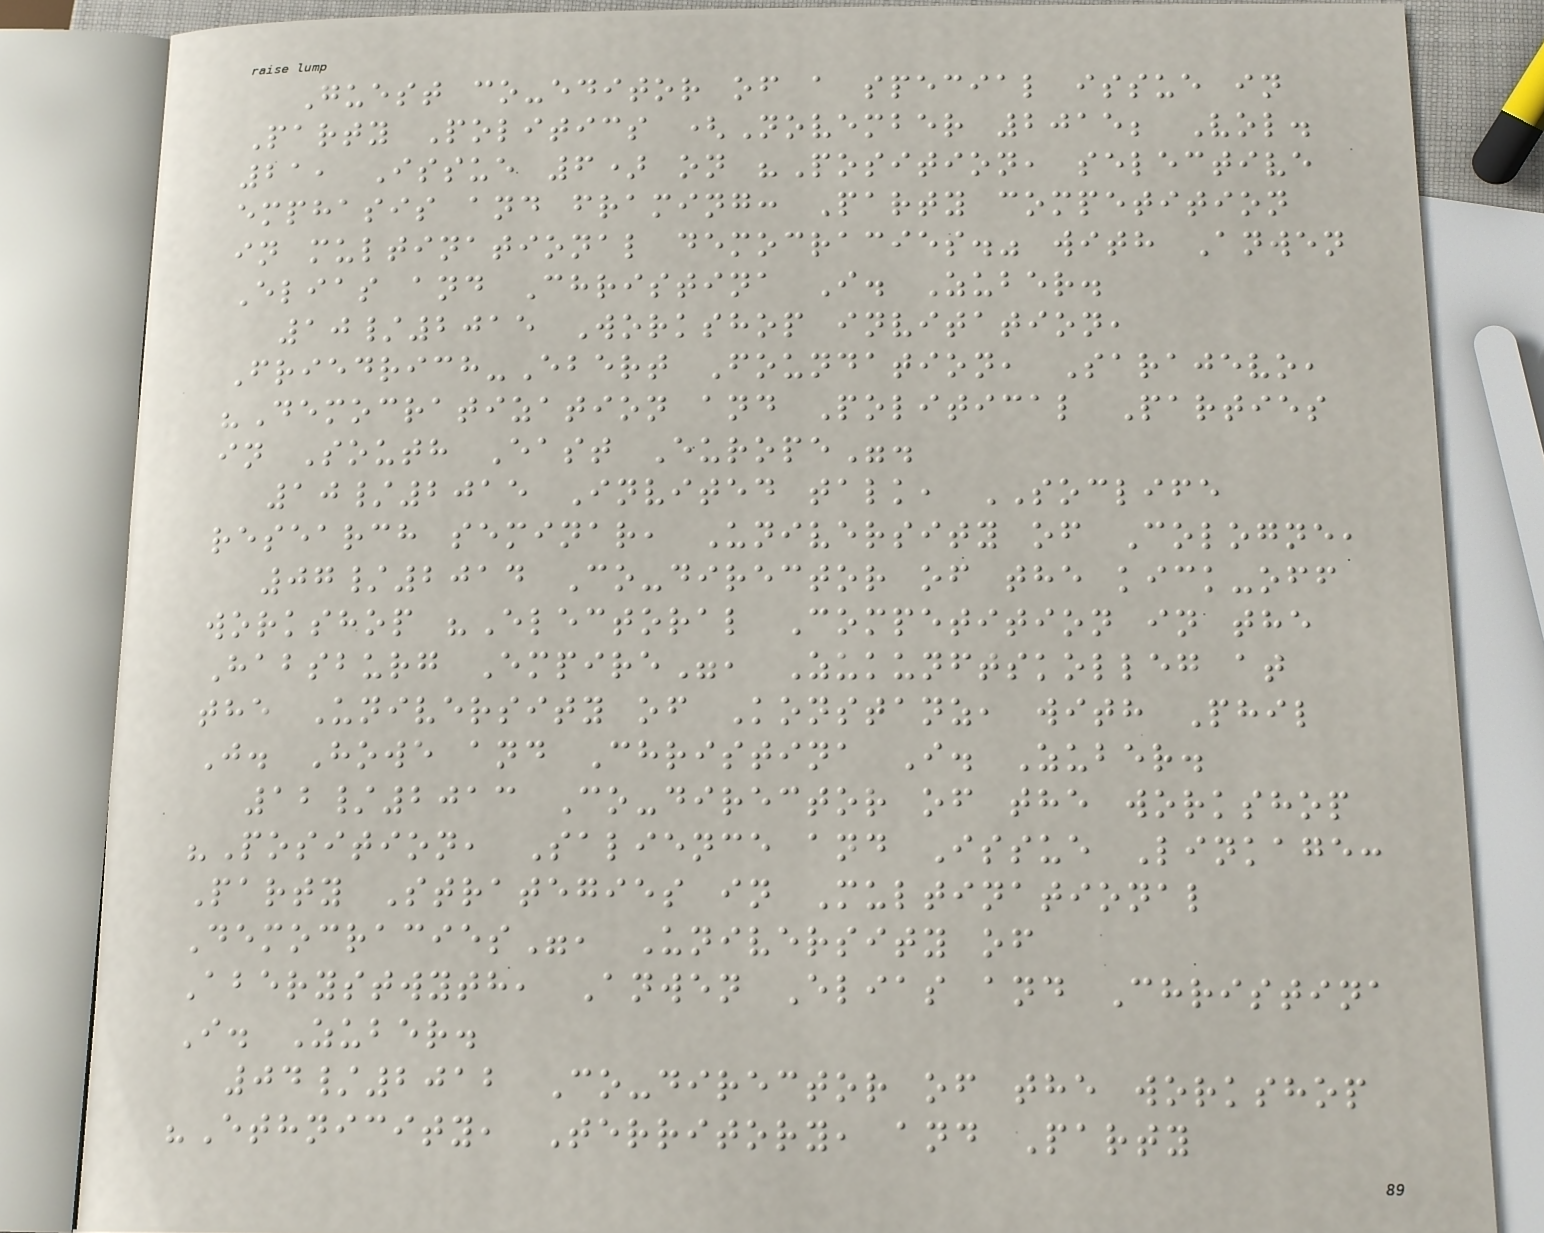Guest co-editor of a special issue in
Party Politics (November 2015; Vol.
21, Issue 6) on "Position, selective
emphasis and framing: Party competition
in multinational democracies." with Anwen
Elias and Christina I. Zuber.
10/2015 Workshop invitation,
Friedrich-Ebert Foundation, Sarajevo,
"Democratization and Political Parties
in South East Europe".
10/2015 Invited talk, SOCLIFE
research seminar, University of Cologne,
07/2014 Co-director of the kick-off
workshop "Electoral Competition in the
Habsburg Empire", Zukunftskolleg at
the University of Konstanz, with Phil
J. Howe and Christina I. Zuber.
12/2013 Co-director of the workshop
"Position, Salience and Issue Linkage:
Party Strategies in Multinational
Democracies", University of
Aberystwyth, Anwen Elias and Christina
I. Zuber.
04/2012 Co-director of the workshop
"Ethnicity, Territory, and Party
